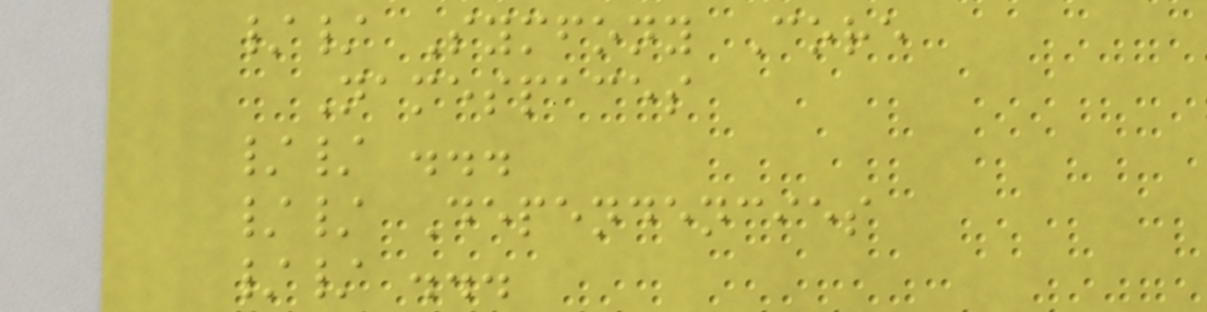// Symfony Core
Namespaces
// ...
// Dependencies
// ...
